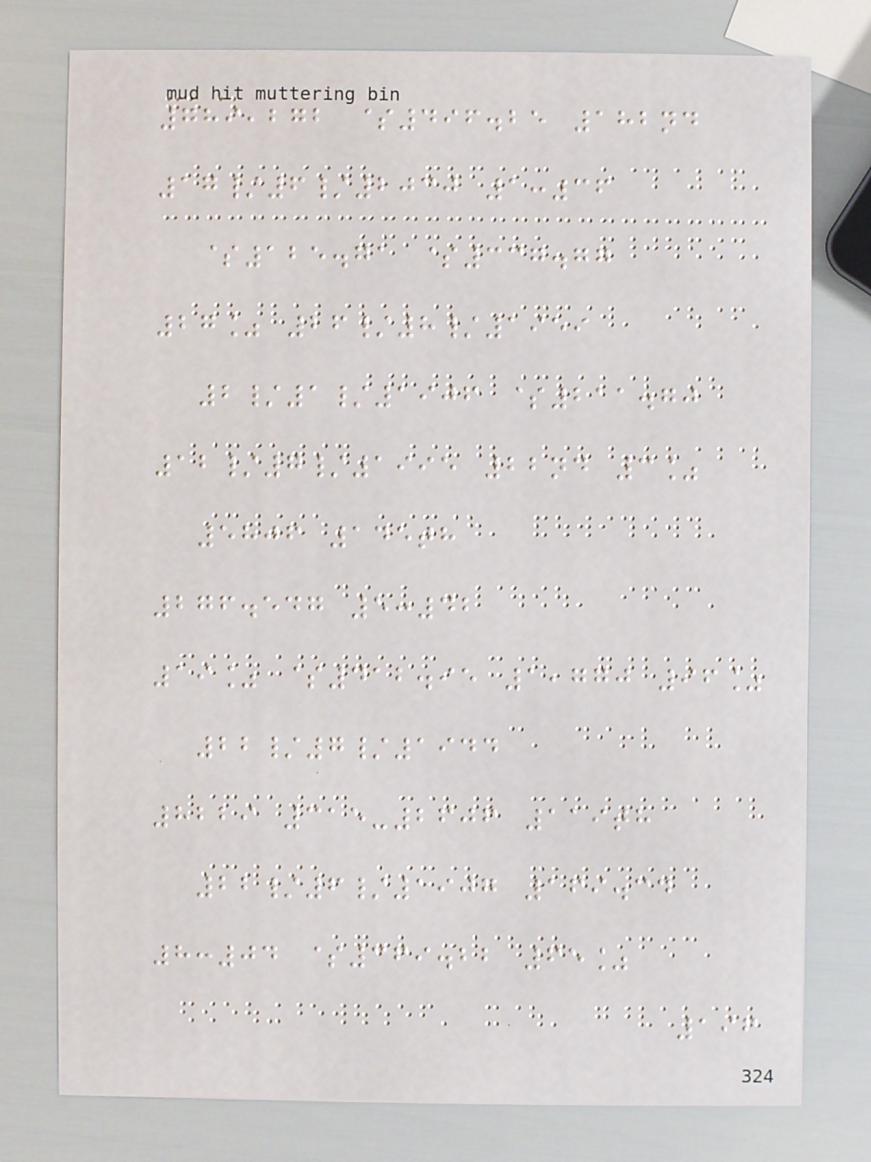789,272 $496.25 182nd
17/6/2030 1:36
$125.71 $337.77
27% 26/8/1959
2/1/1906 $211.70
12/7/1995 22nd 3%
5806 145th
276.547 5:42
19% $412.95 1,770 96%
22/7/1944
8229 315-2606 119th
22/6/1907 169.34
8:04 $369.22 65%
196
